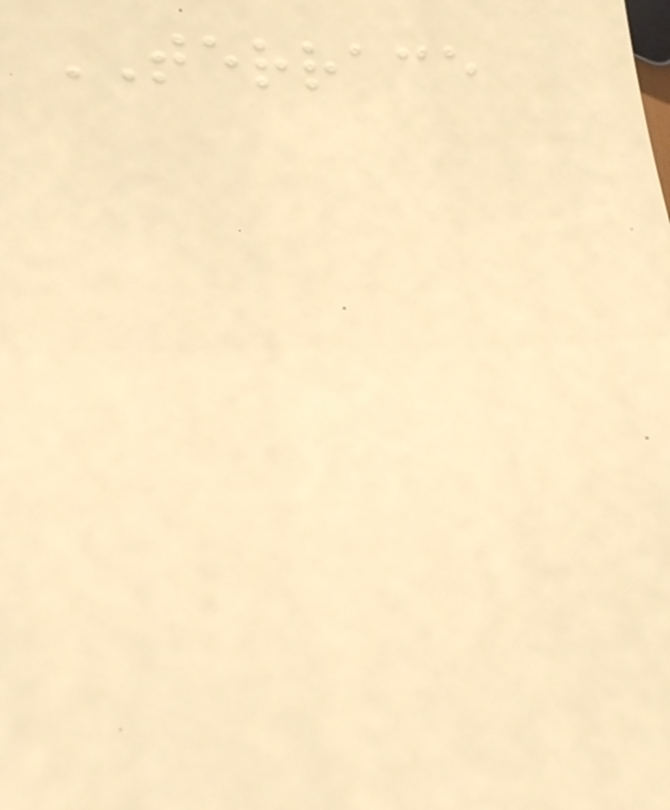TERRACE
